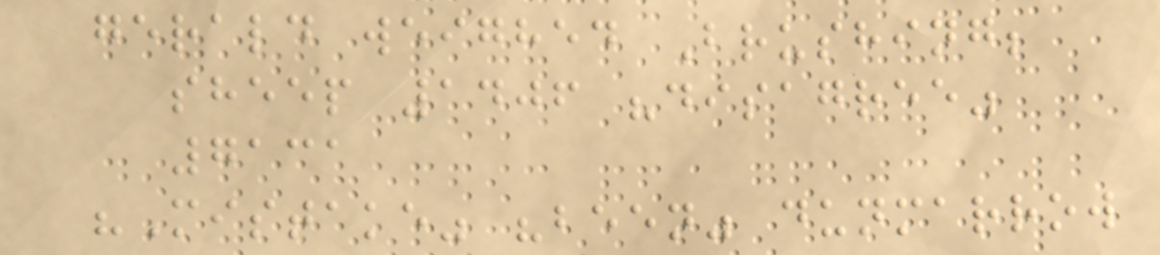gerald weighed Brushing;
sheep 1406 "disagree"
7131
"Mistake" "been" dunmarrow
